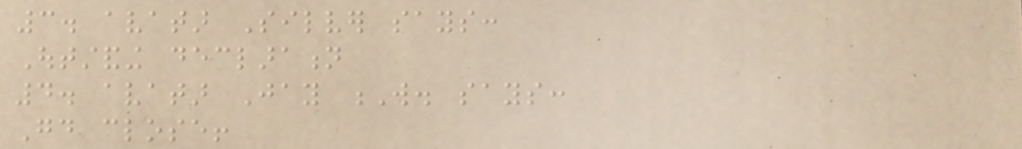3. avatar Silver says:
Outstanding declaration
4. avatar Jay W. says:
Good close!
